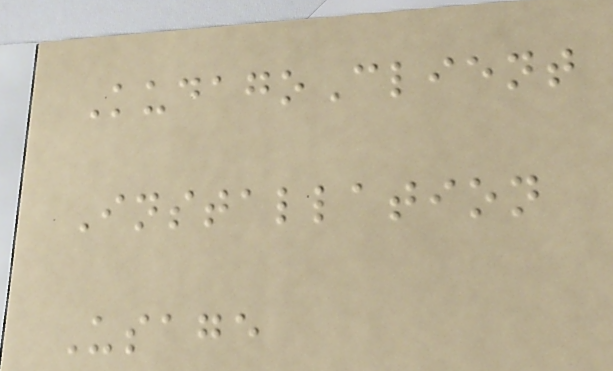KudagoClient
Installation
Usage
